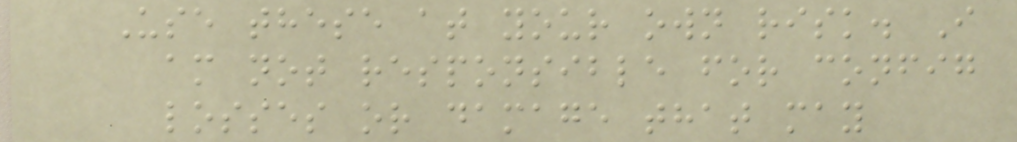Use these at your own risk. I
am not responsible for config
losses or damage that may
